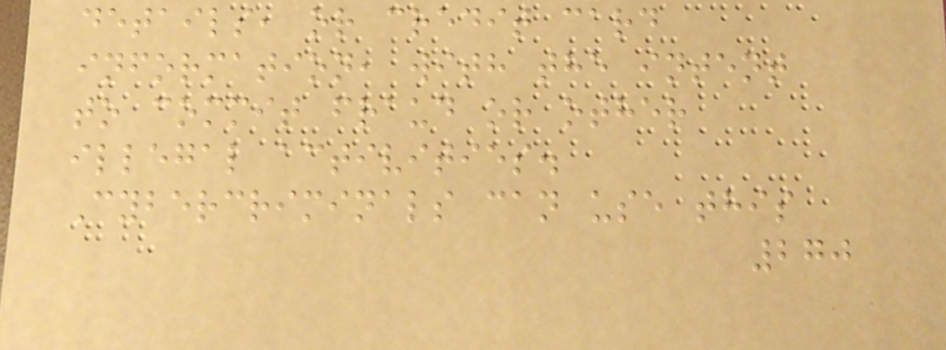details, or credit card
information, with the intent
to commit fraud or other
illegal activities.
Cybercriminals can use this
270
